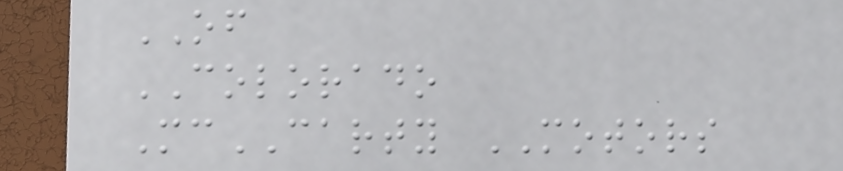OF
COLORADO
McCARTY MOTORS
